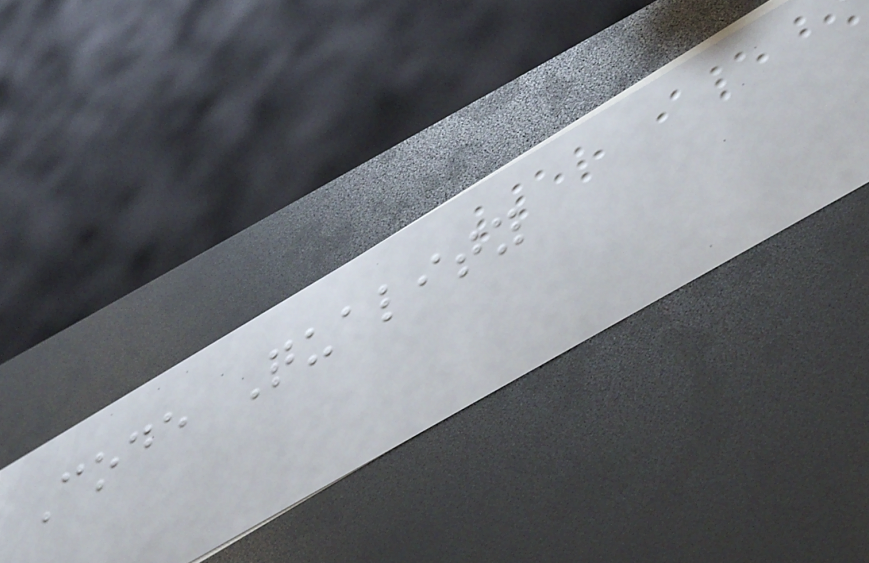Code Quality
